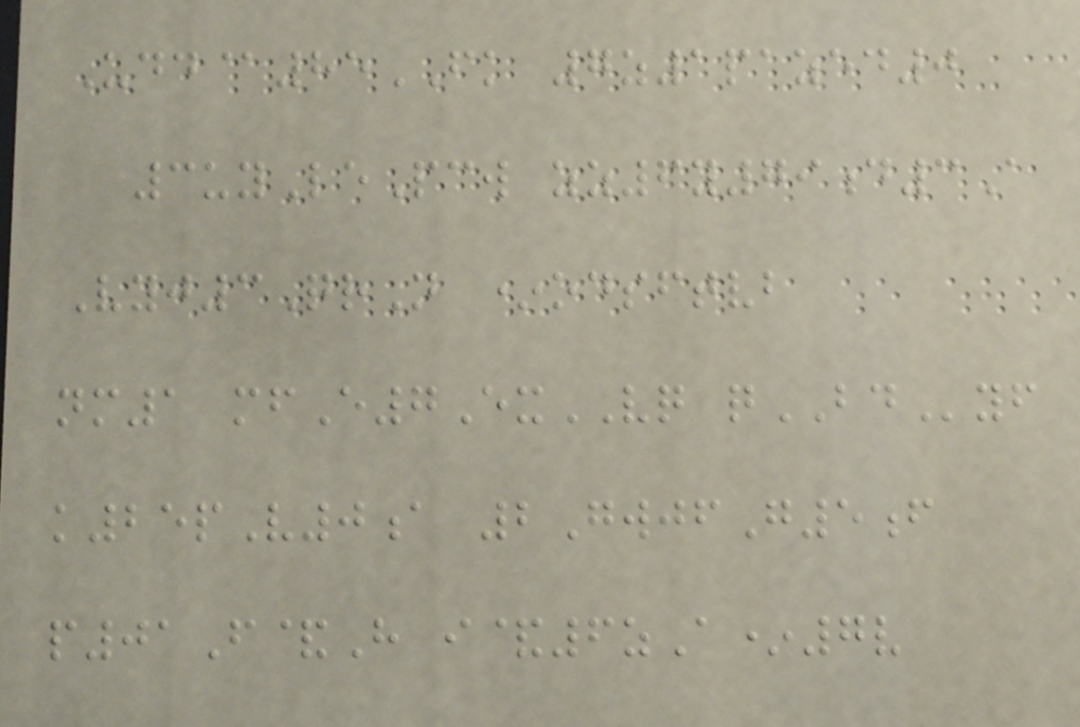Udd@85FK 7z1pazed0
3uyLePcw zz6y79d3A
Vyj3QrN *odsftvb
nm1 mfE7ExVQ qBDyf
k25pV0a 2GwjfG5f
p01F&H i&6zA*7v
